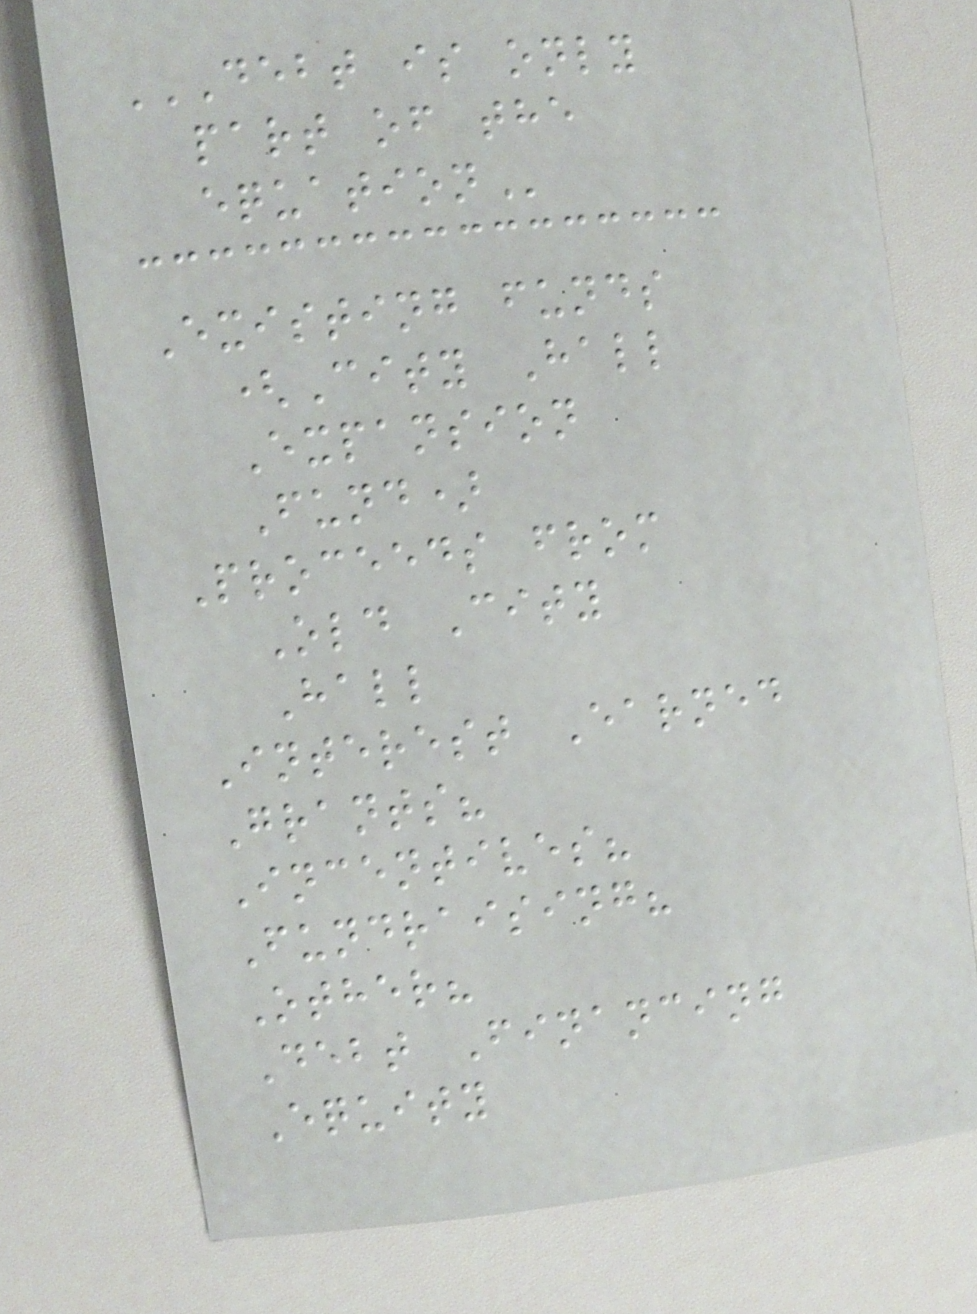DEBT IS ONLY
PART OF THE
EQUATION
Existing funds
(City Hall
Expansion
Fund)
Proceeds from
Old City
Hall
Interest Earned
Grants?
Incentives?
Fundraising?
Other?
Debt Financing
Equity
